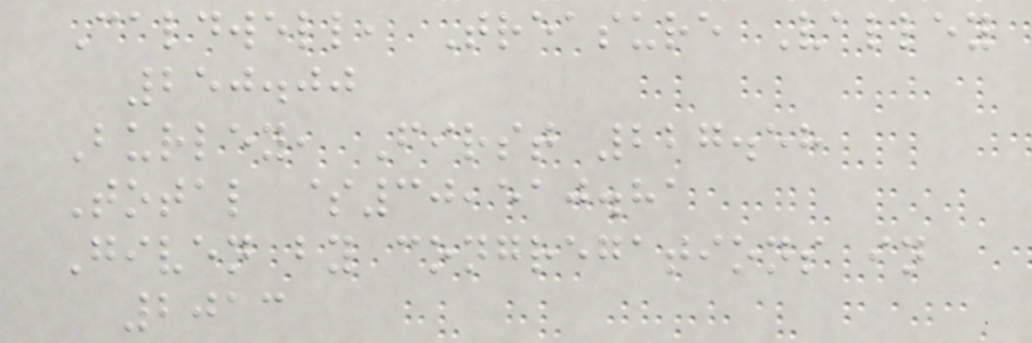Caldwell, Treasure Valley
250.00
Burley, First 227.58
Total $30,510.81
Given by congregations in
2013
